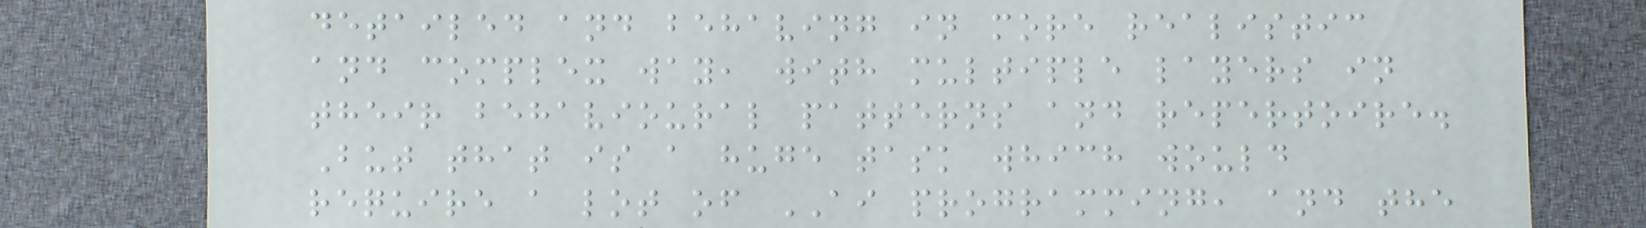detailed and behaving in more realistic
and complex way, with multiple layers in
their behavioural patterns and repertoire.
But that is a huge task which would
require a lot of AI programming, and the
